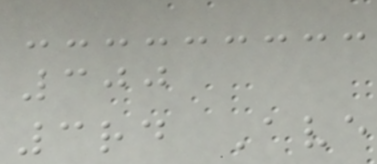300
3rd Ave
